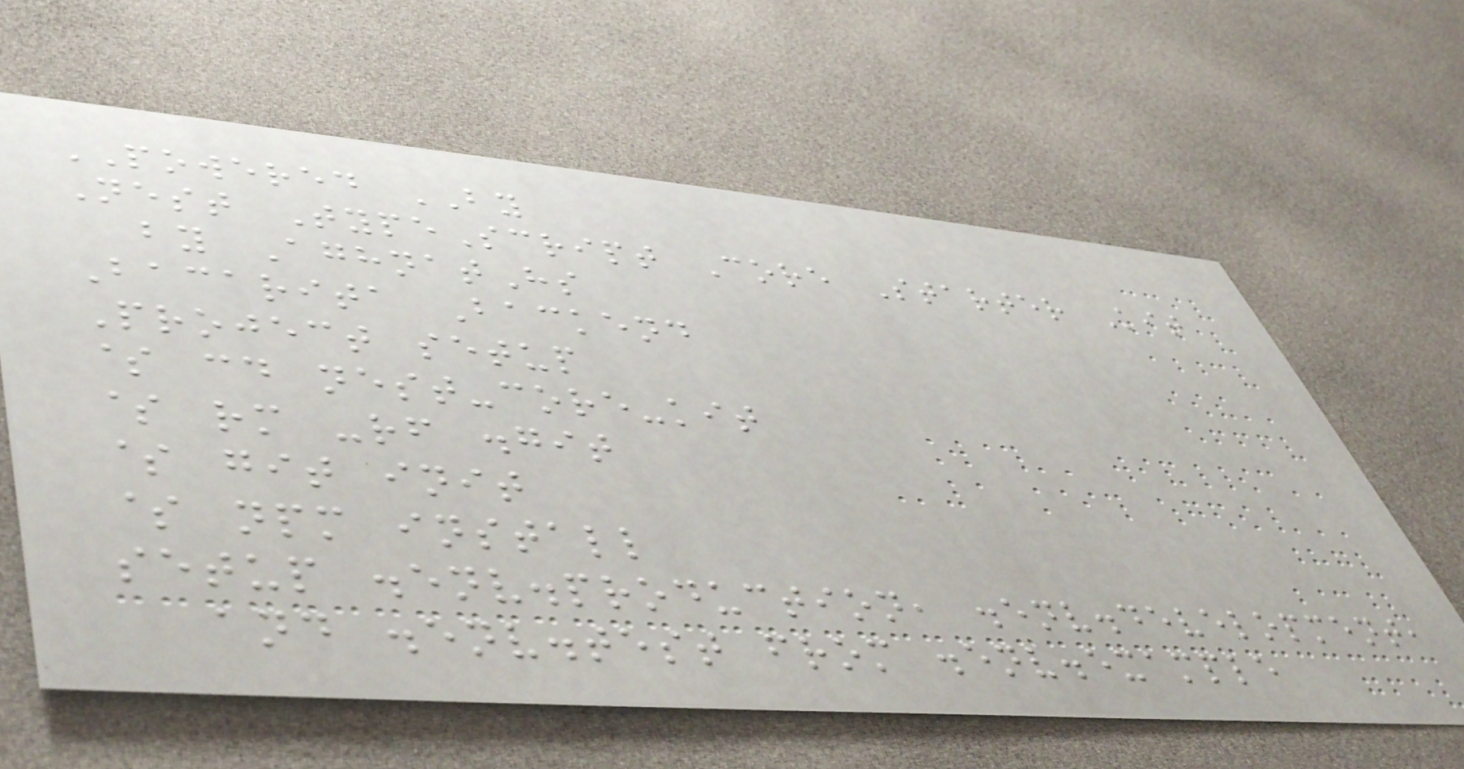POWERED BY
Nest TypeScript Core Starter Kit
by AghnatHs
Bacarita Backend
Project setup
$ cd nest-core-kit
$ rm -rf .git
$ git init
$ npm install
setup .env.production, .env.development,
and .env.test from .env.example
